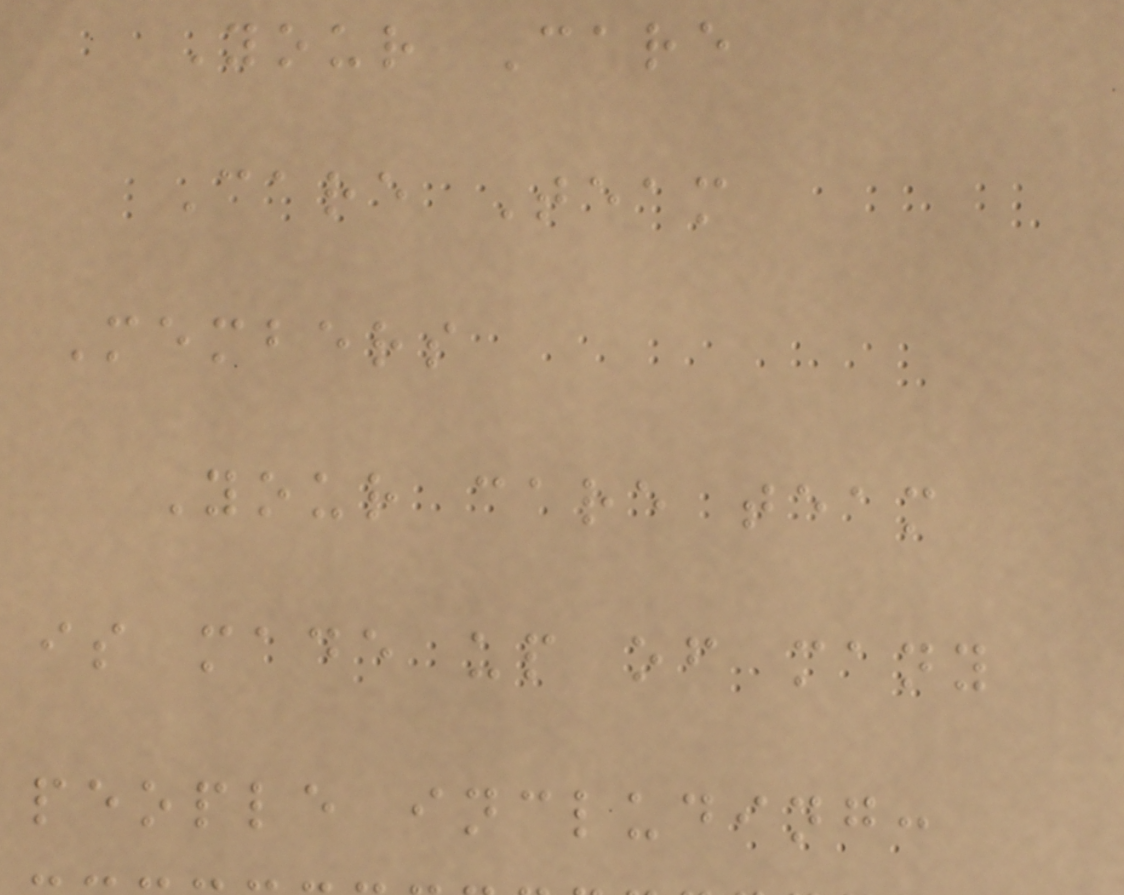Your Care
Care Team
Members
Your care team
is made up of many
people including:
